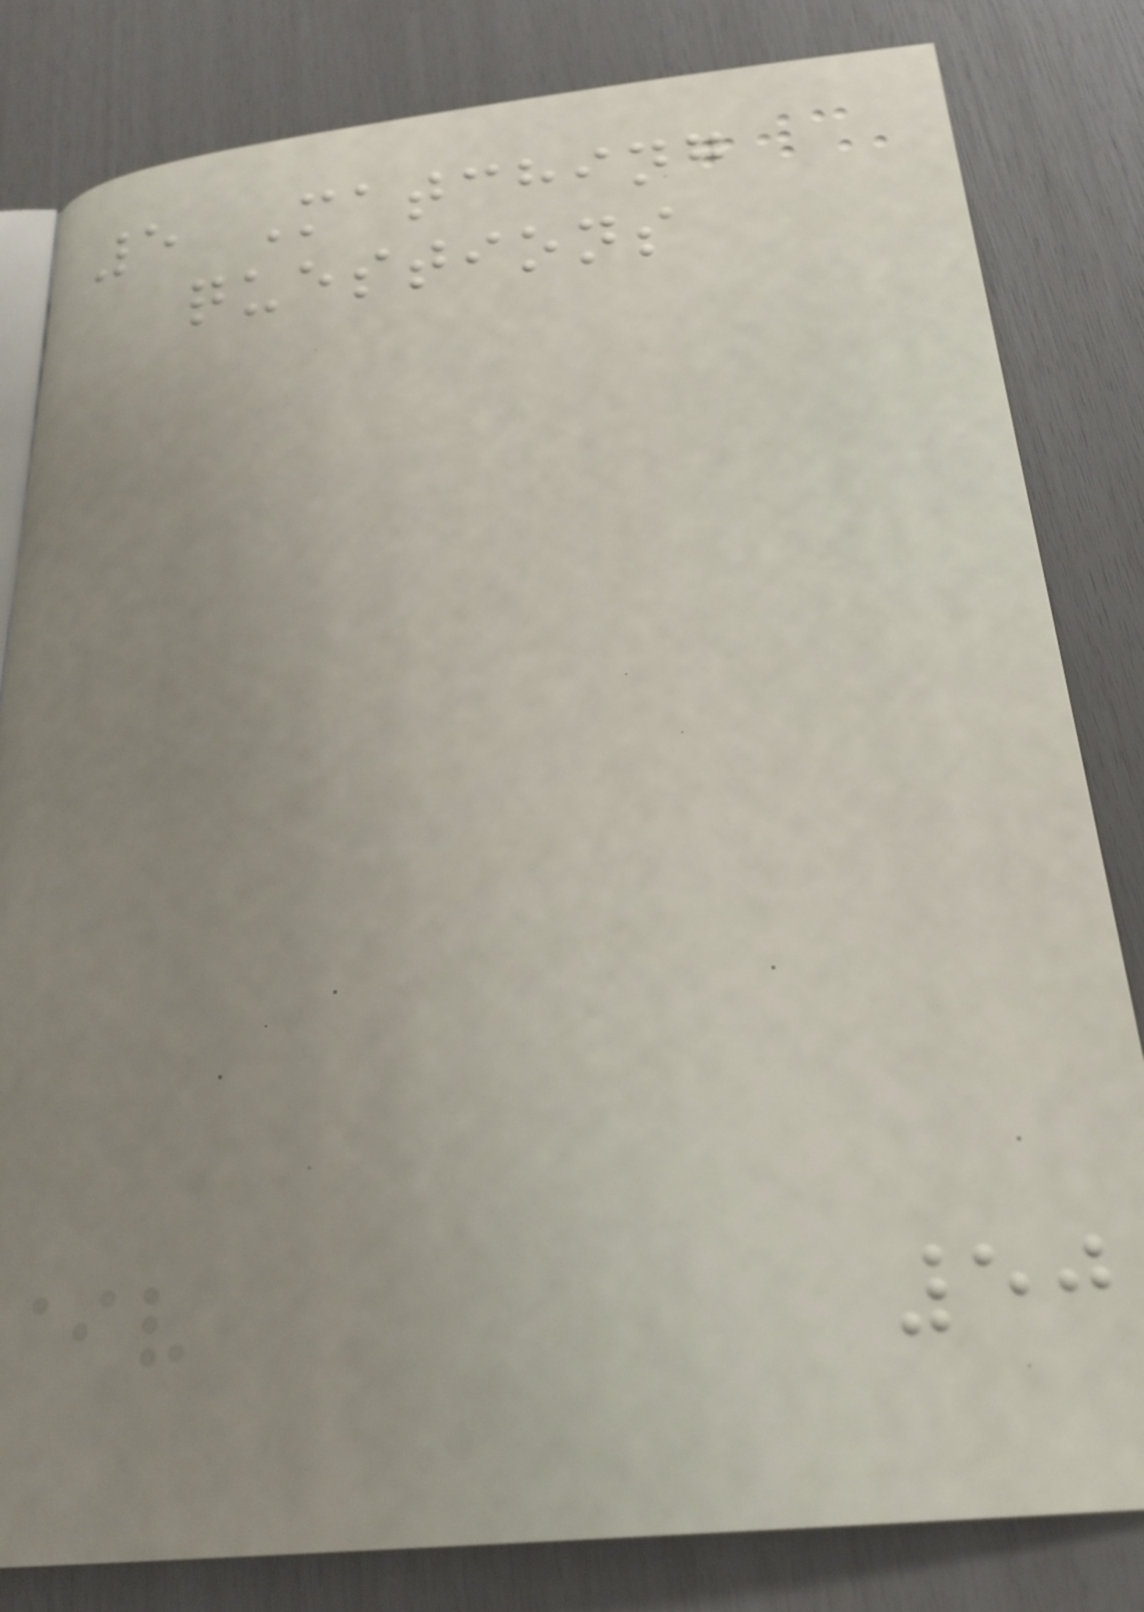5 Matching
questions
50
